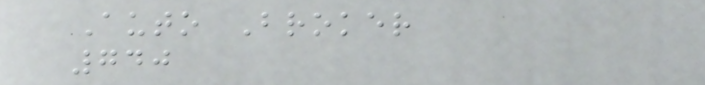Auto Broker
740
